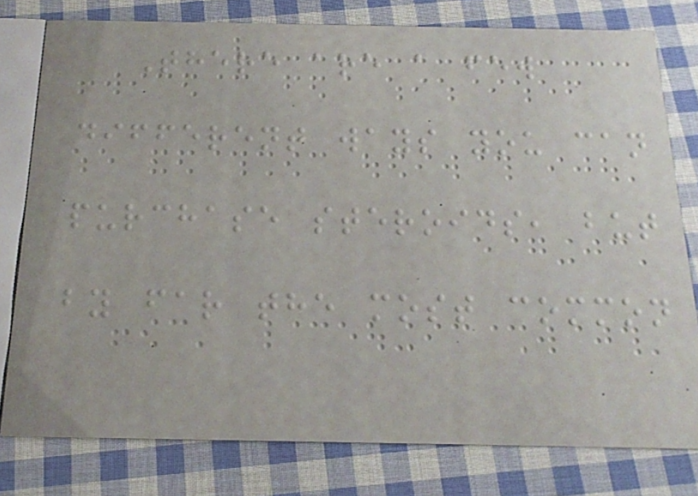There are a few
different ways you can
purchase steroids, but
by far the most common
